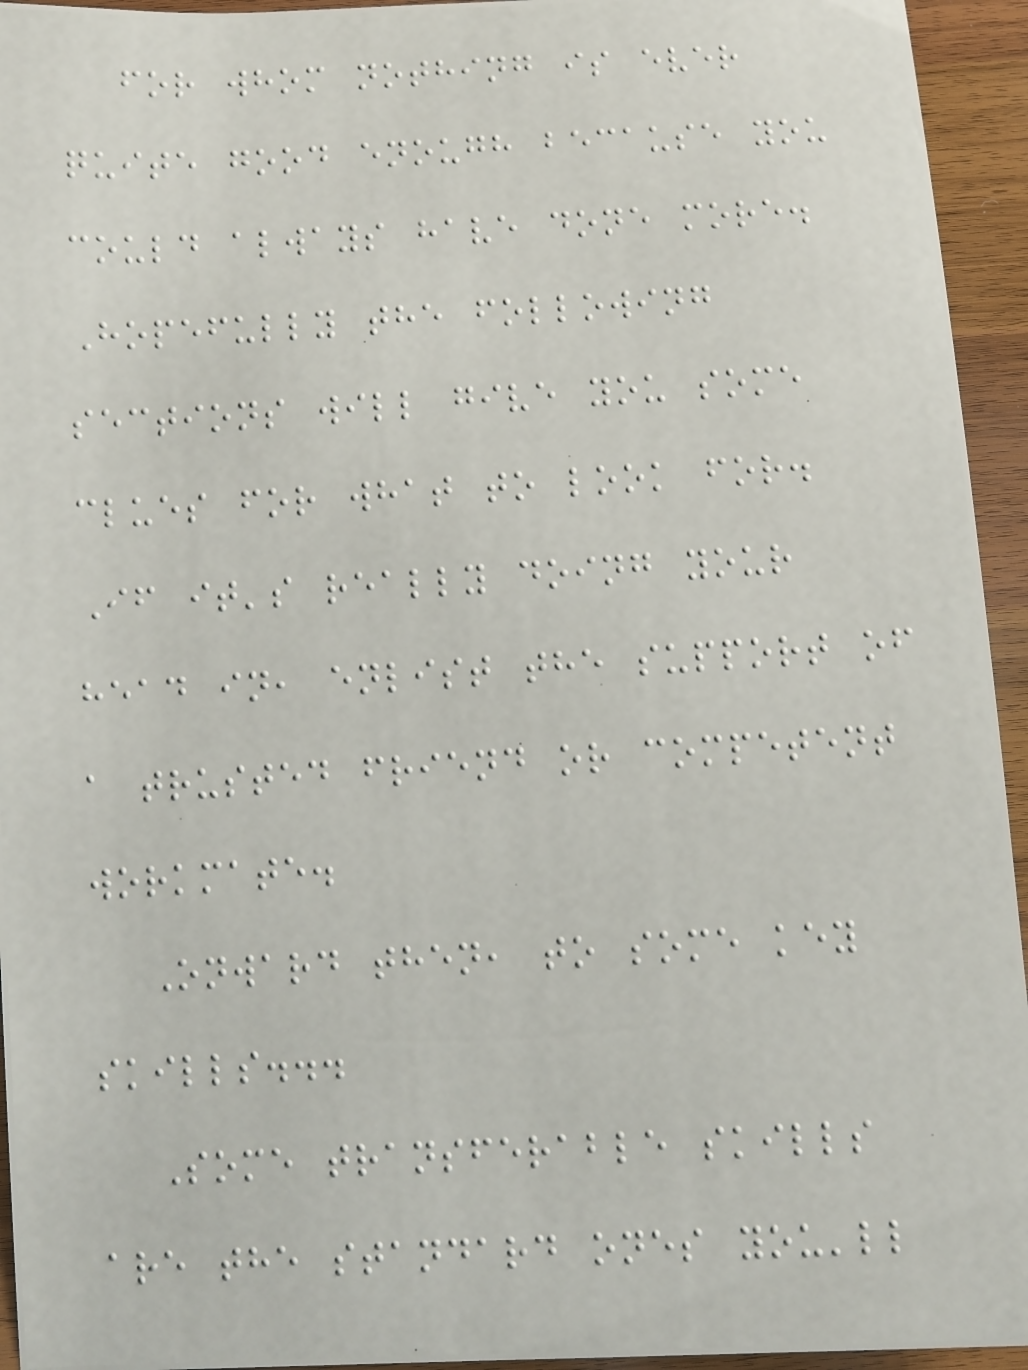for whom nothing is ever
quite good enough because you
could always have done more.
Hopefully the following
sections will give you some
clues for what to look for.
If it's really doing your
head in, enlist the support of
a trusted friend or competent
workmate.
Onward then, to some key
skills...
Some transferable skills
are the standard ones you'll
